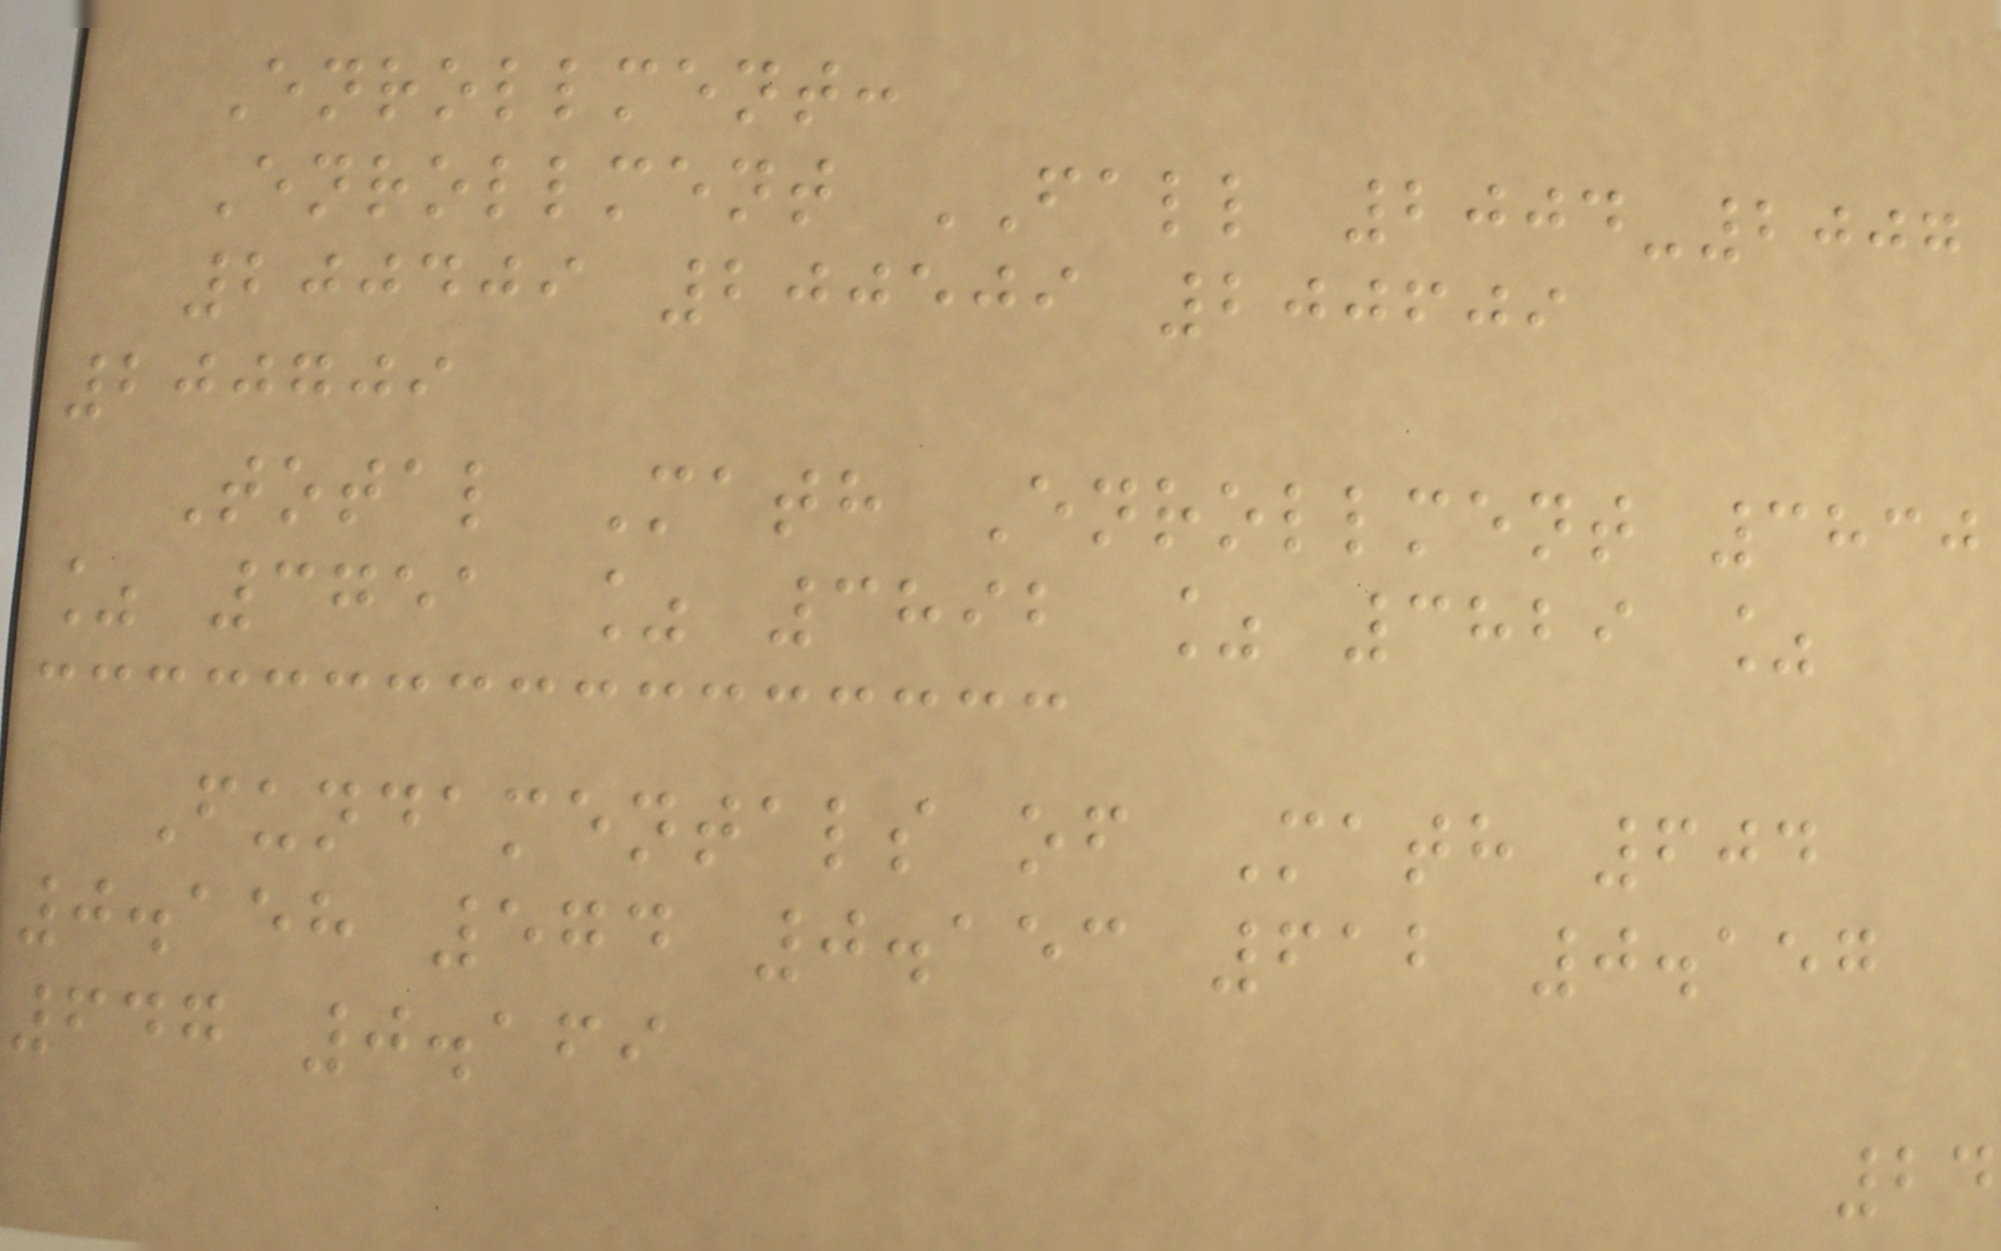Enrollment:
Enrollment FALL 2004-2007
200409 200509 200609
200709
Total Math Enrollment 3830
% 3751 % 3892 % 3829 %
Fundamentals of Math 604
0.158 574 0.153 612 0.157
647 0.169
24
